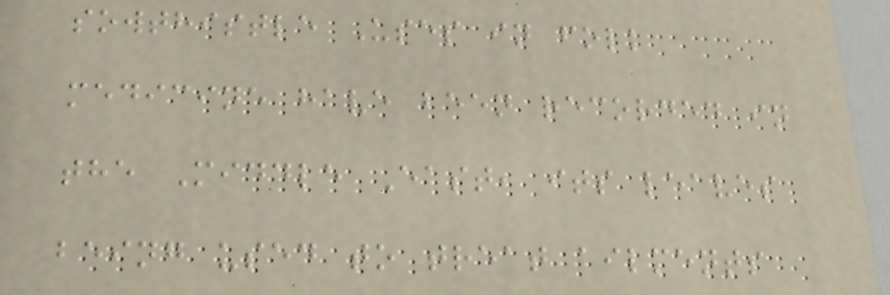sowthistle Uses in folk
medicine have been recorded in
the Middle East, its leaves
being used to treat ailments
